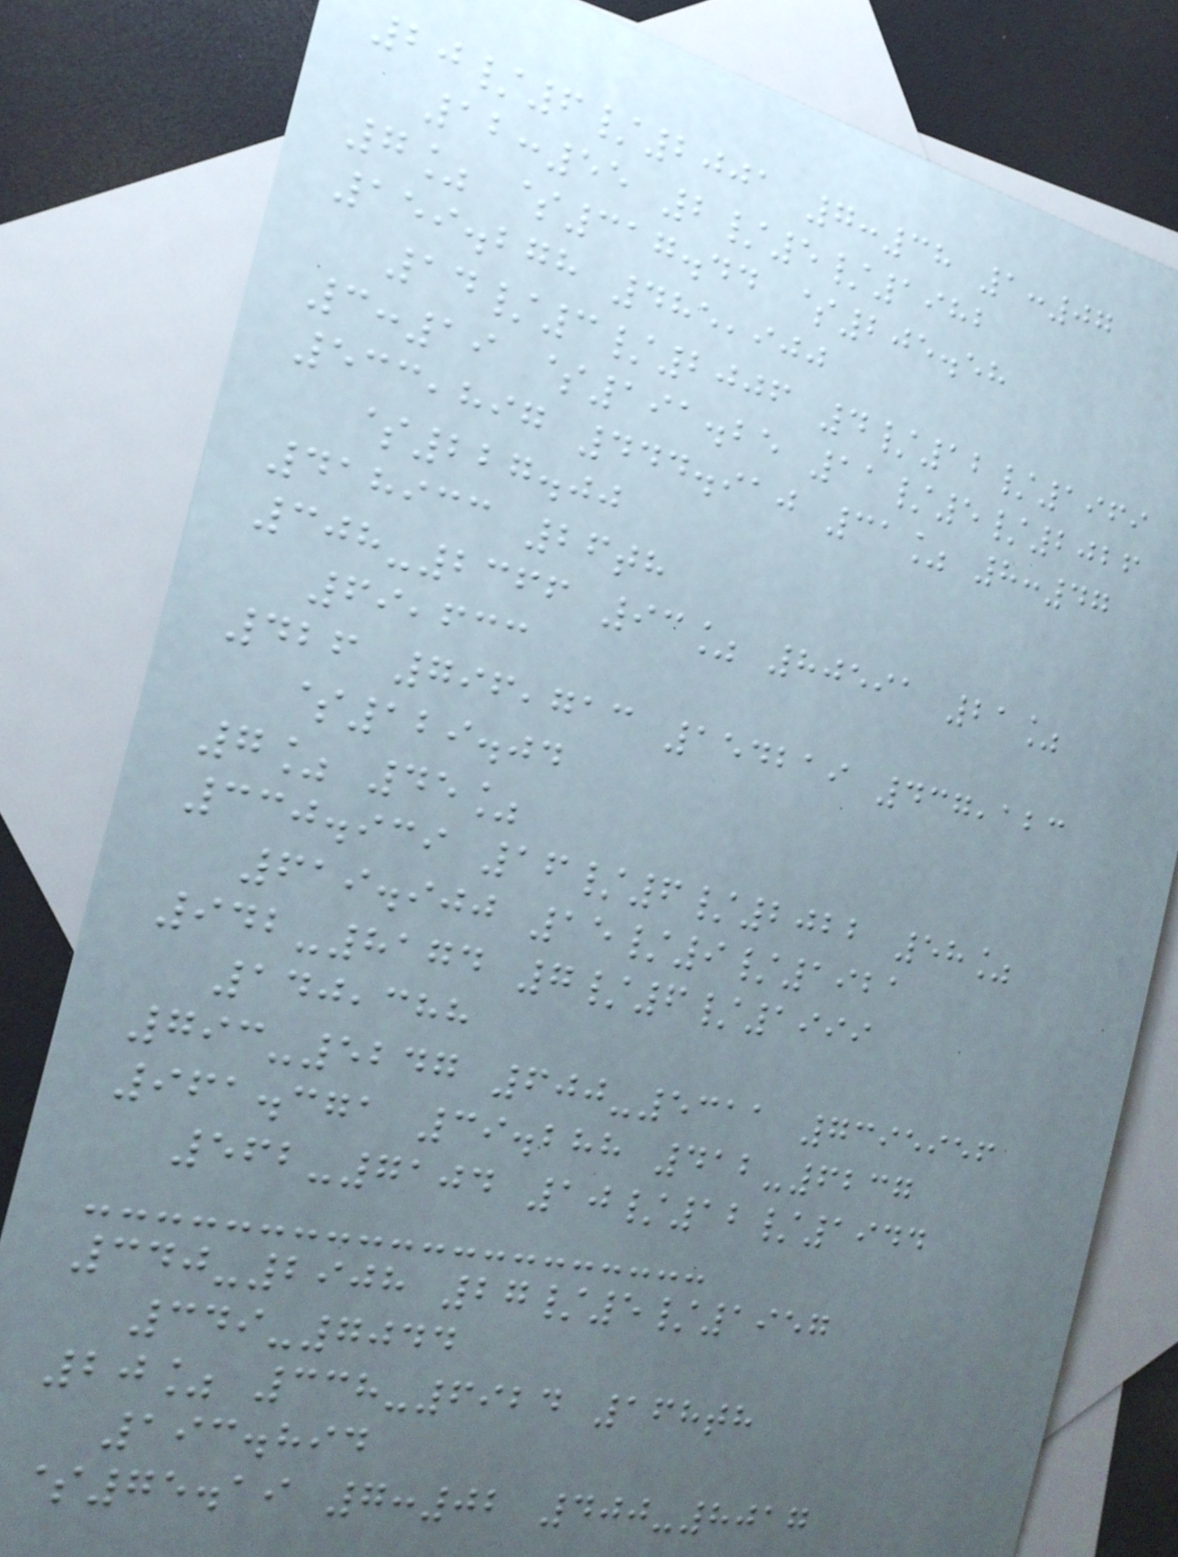20/6/2001 7:38 1:07
12:55 2/5/1982
7% $317.44 $205.58
159.278 485,900
14/3/2006 4/12/1969
3:19 $191.25 11/5/2026
533,897 444.910 31% 8:47
$227.00
418933 26th
308-2366 93% 80591 21%
69,633
426 796,713 154219 437,123
$129.04
7% 45%
330.939 16/6/2022 58%
619.900 15/9/1921
942-8174 7/6/1999
140,388
793-5247 600-5311 7395956
961.371 39.288 412-6237
562-7104 10/12/1944
340-2908 27/5/1957
349-7044
20% 338-6924 168th
193.894
$75.19 7:02 400-8017
